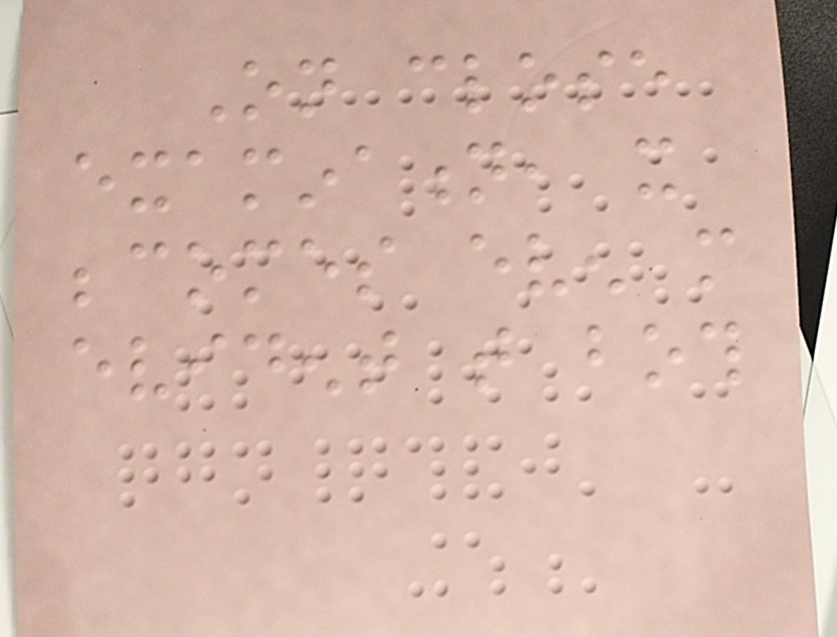On close
examination, it
becomes even more
evident that both
